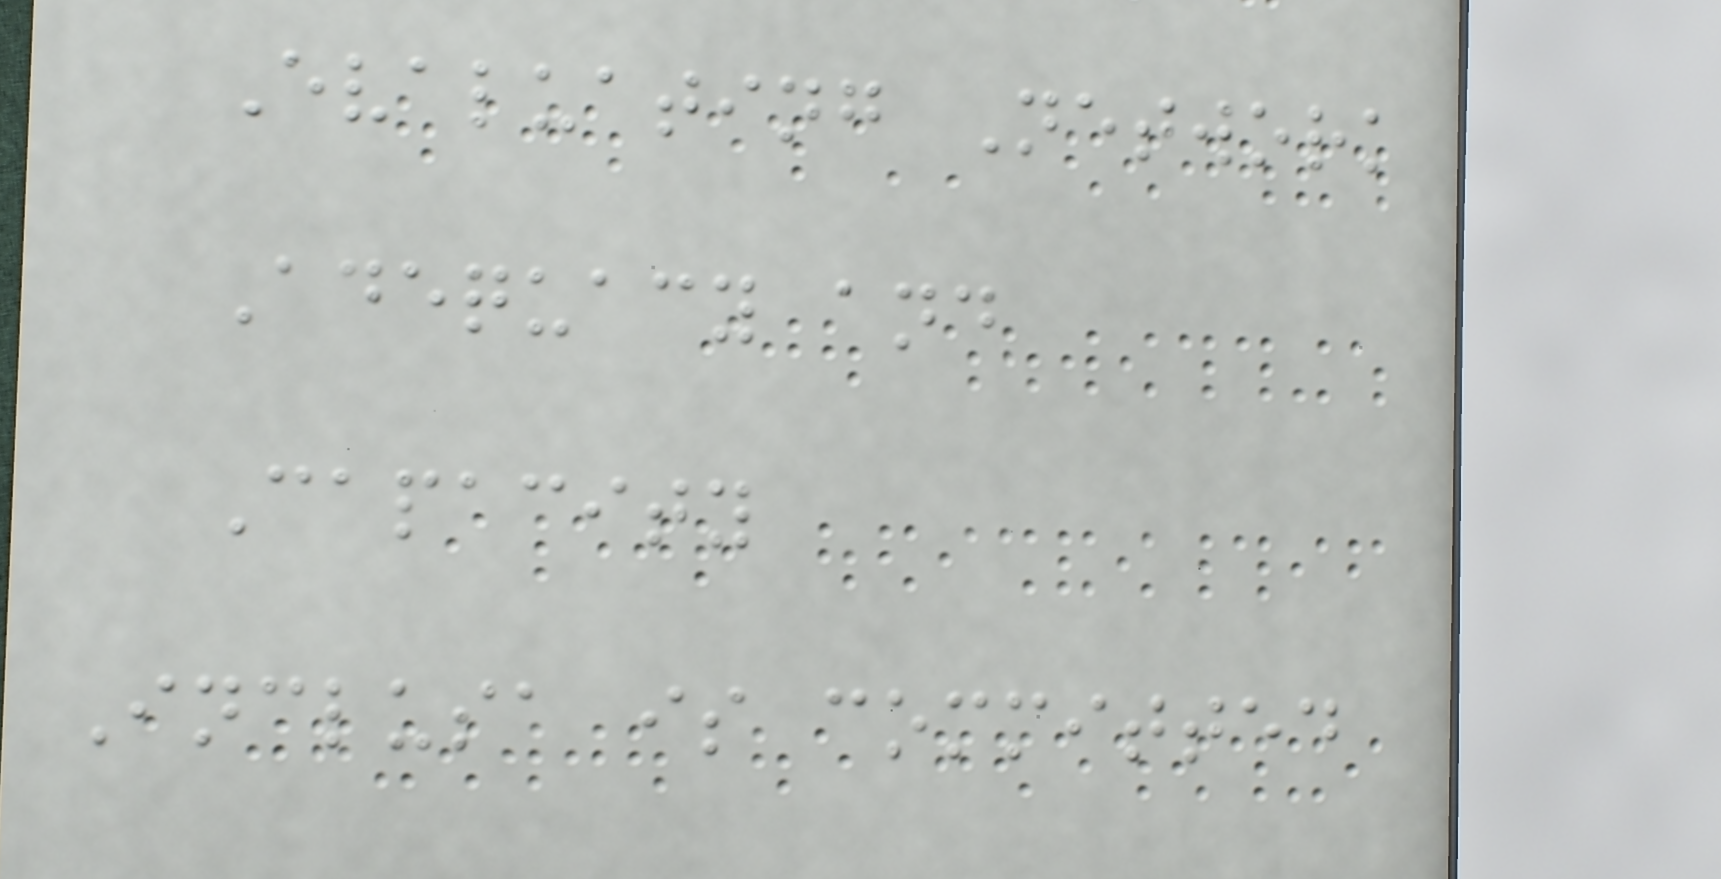Evaluating Network
Adequacy and
Capacity
Inclusa is committed
